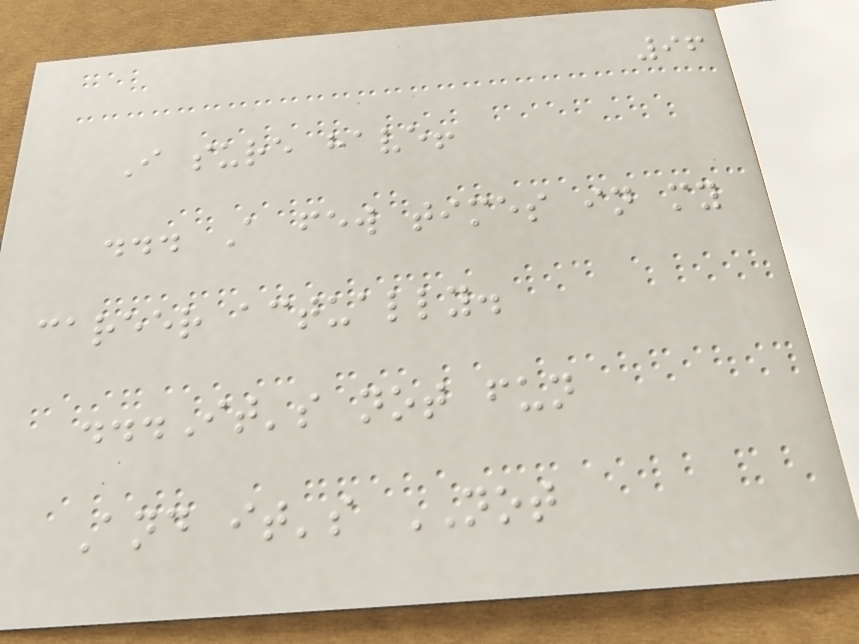96
I sure have!
... A few times in my
career actually.
...It's not fun
And it's NOT
